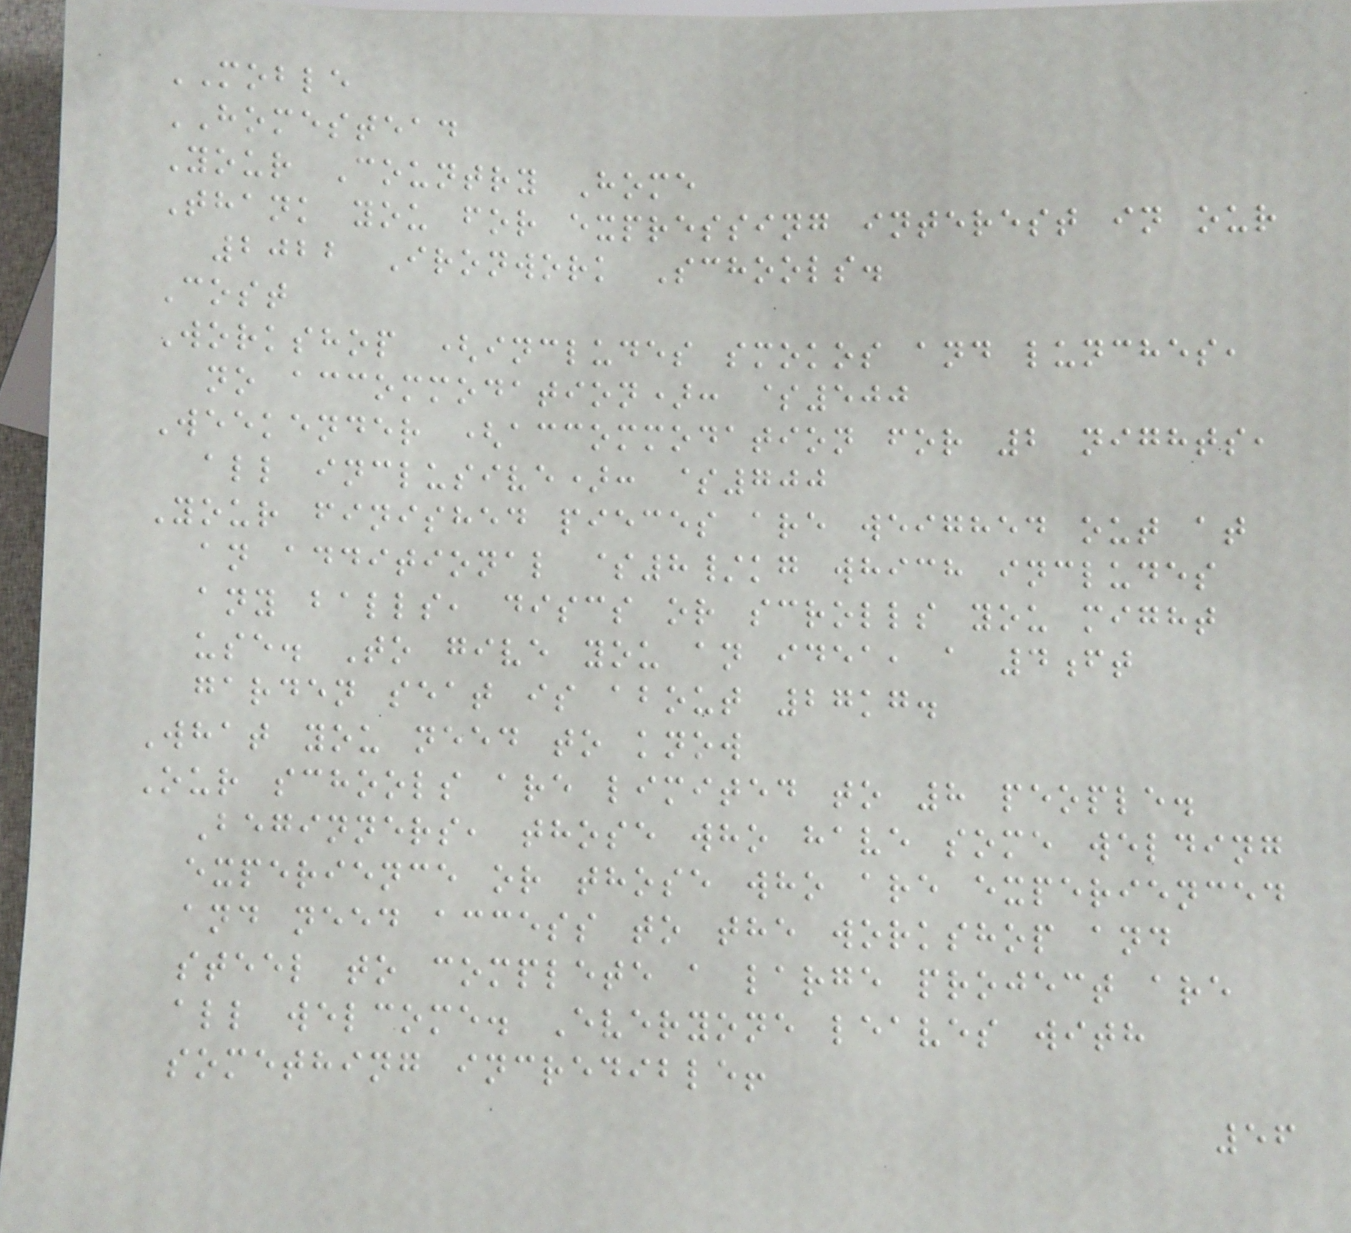MOBLE
HOMESTEAD
Your Country Home
Thank you for expressing interest in our
2022 Ironwork Schools.
Cost
Workshop (includes smokos and lunches,
no accommodation): $500
Weekender (accommodation for 2 nights,
all inclusive): $700
Your finished pieces are weighed out at
an additional $8/kg which includes
any balls, discs or scrolls you might
use. To give you an idea, a 4ft
garden seat is about 27kg.
What you need to know
Our schools are limited to 8 people.
Beginners, those who have some welding
experience or those who are experienced
and need access to the workshop and
steel to complete a large project are
all welcome. Everyone leaves with
something incredible!
56
